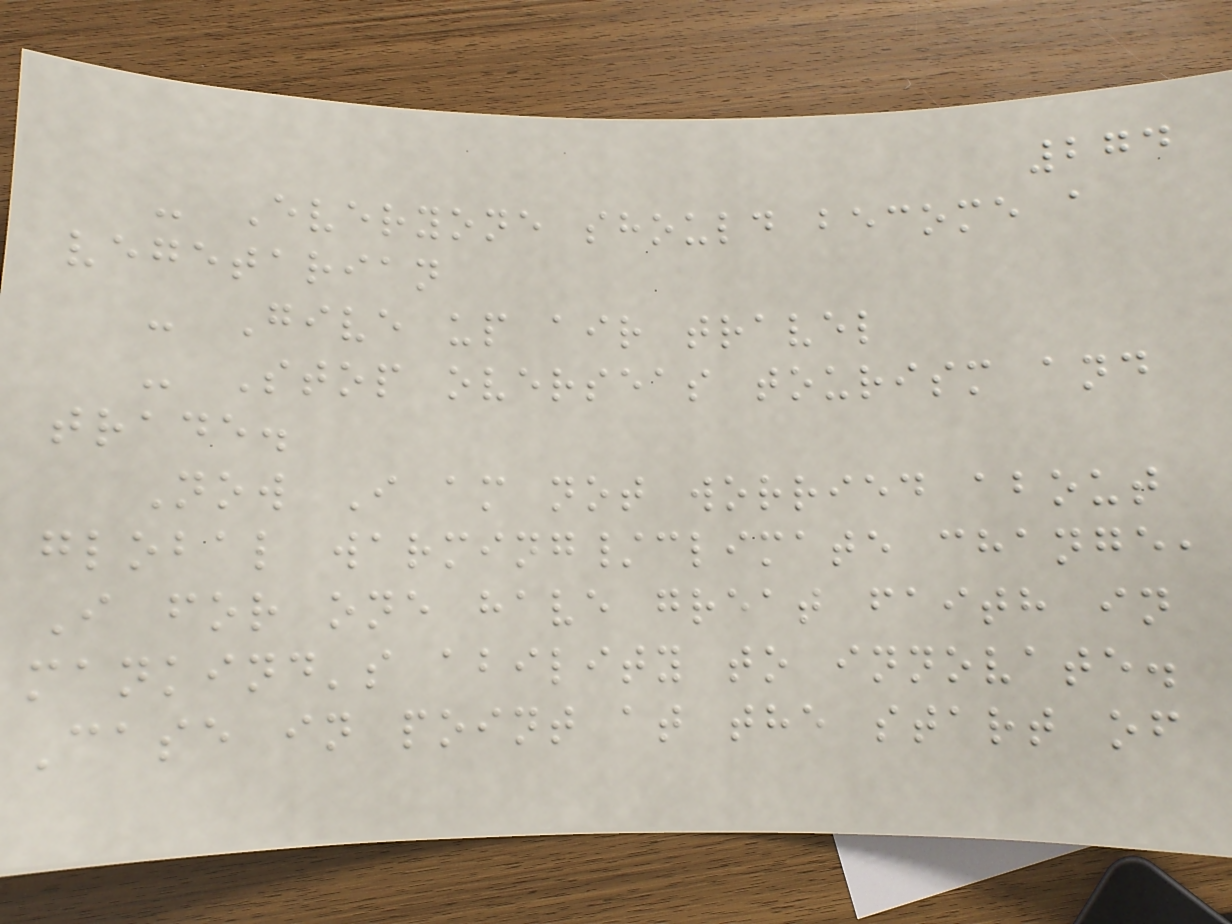274
- Everyone should become a
vegetarian
- Give up air travel
- Stop overseas tourism and
trade.
Now I am not worried about
global warming/climate change,
I for one have great faith in
mankind's ability to innovate.
Case in point at the start of
